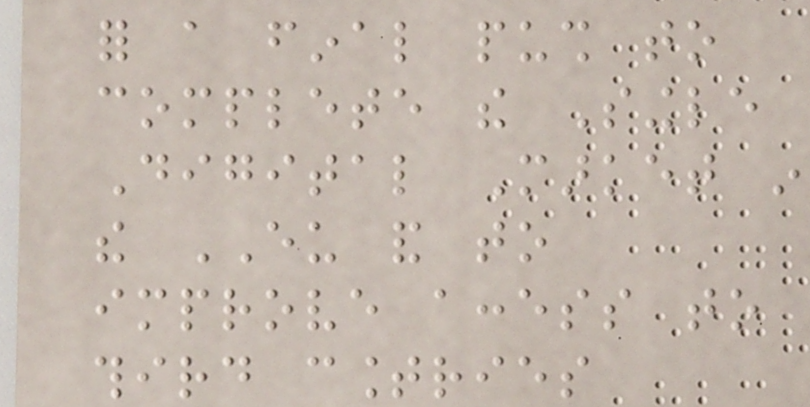for a final push to
complete the Single
Digital Market in
the EU and to
improve access to
third countries
